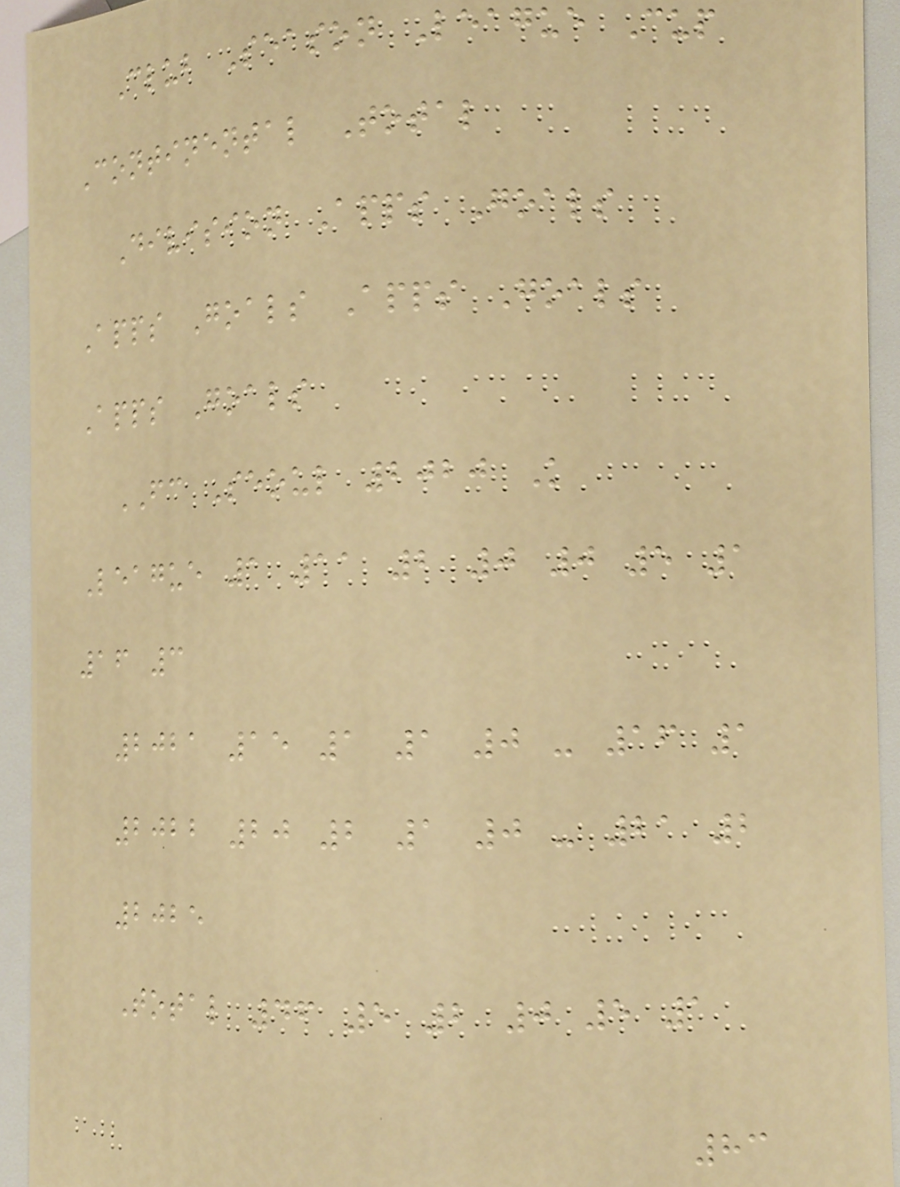Club Season League Cup
Continental Total
Division Apps Goals
Apps Goals Apps Goals
Apps Goals
FC Seoul 2020 K
League 1 11 2 0 0 5 1
16 3
2021 15 1 1 0 - 16 1
2022 20 2 1 0 - 21 2
2025
Total 46 5 2 0 5 1
83
